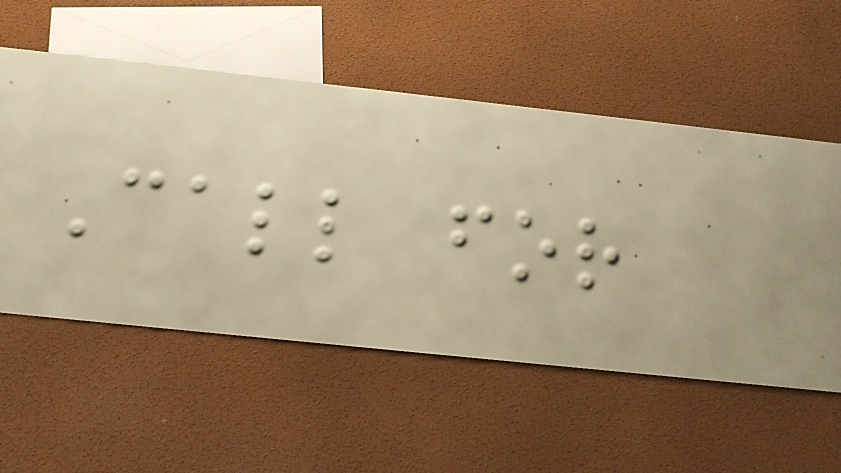Call for
